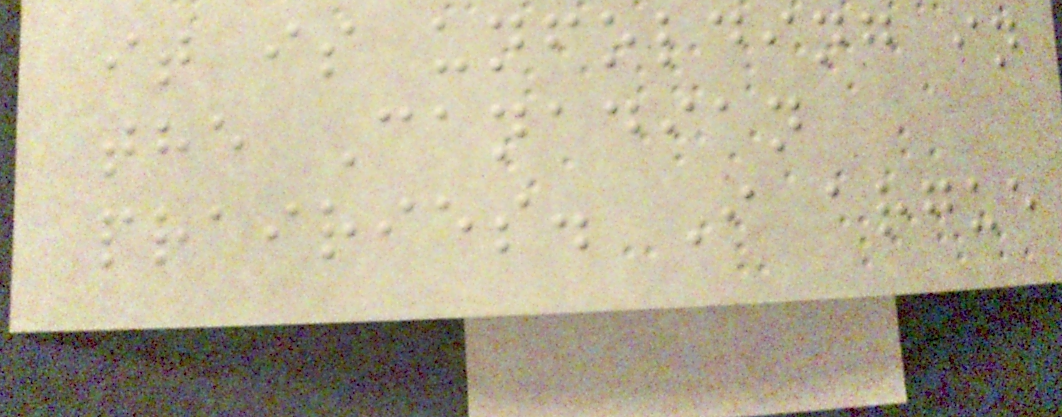it is unfolding in
the Canadian
prairies. I argue
